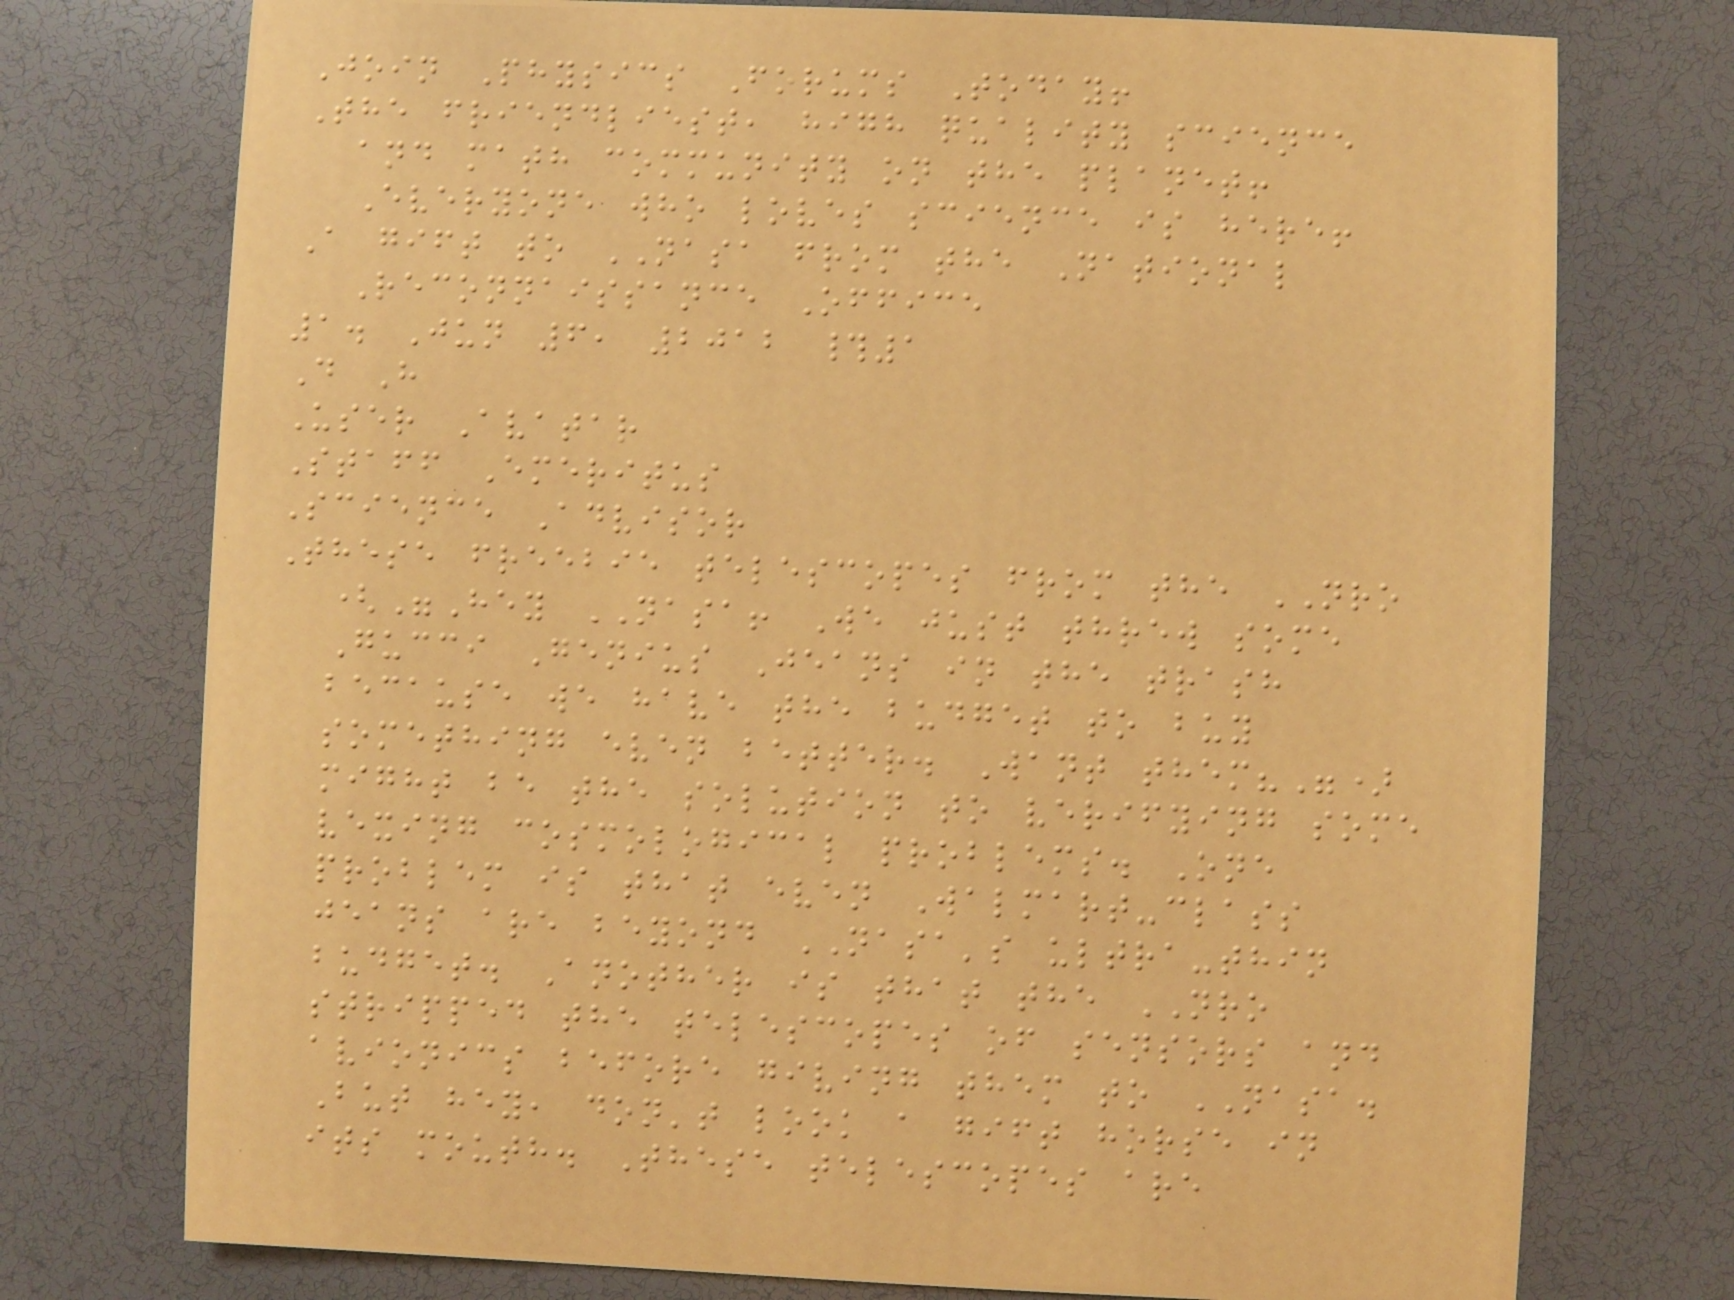Join Physics Forums Today!
The friendliest, high quality science
and math community on the planet!
Everyone who loves science is here!
A gift to NASA from the National
Reconnaissance Office
1. Jun 6, 2012 #1
D H
User Avatar
Staff Emeritus
Science Advisor
These freebie telescopes from the NRO
("Hey NASA! We just threw some
Gucci Genius Jeans in the trash
because we have the budget to buy
something even better. Want them?")
might be the solution to verifying some
vexing cosmological problems. One
problem is that even Walmart-class
jeans are beyond NASA's ultra-thin
budget. Another is that the NRO
stripped the telescopes of sensors and
avionics before giving them to NASA.
But hey, don't look a gift horse in
its mouth. These telescopes are
